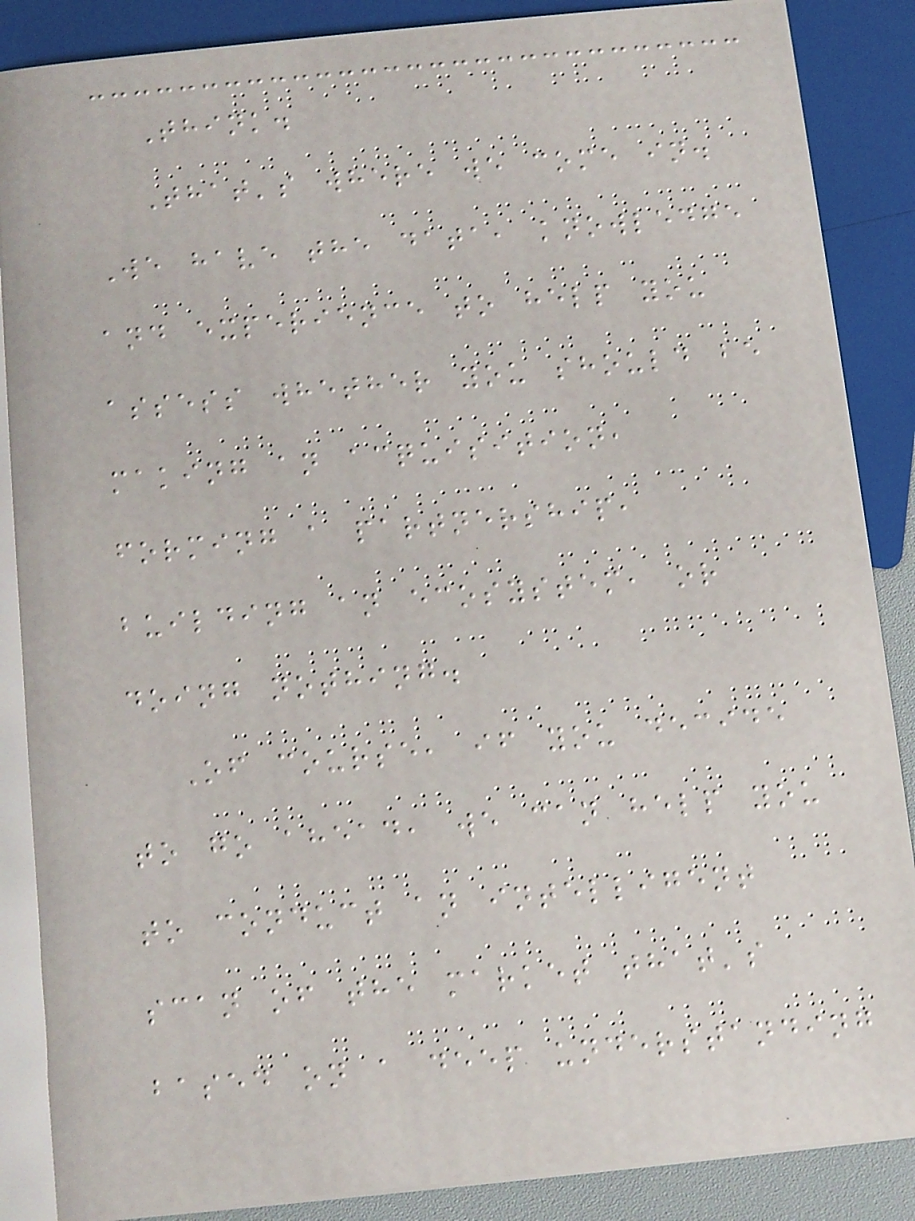Think.
That's where we come in.
We have the data, knowledge
and experience to help you
assess whether you should be
making an acquisition,
forming a partnership,
building an ecosystem, or
doing nothing.
Of course, if you decide
to go ahead, we can help you
to conduct an intelligent
scan of the market that's
based on a deep understanding
